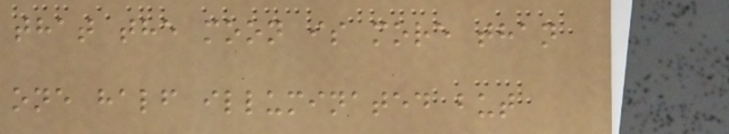that the moon is more than
one half illuminated but
